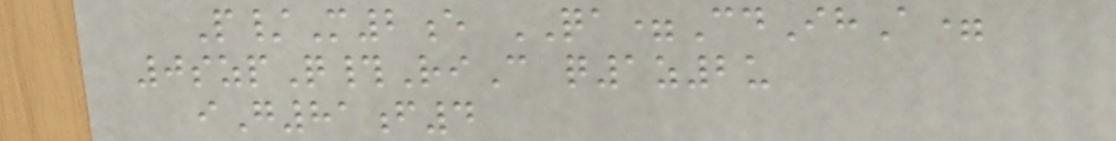P/M2e QA=CdIhA=
0szpQ#RiC q1z2u
iG81f4
